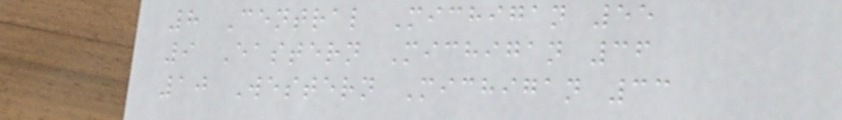8 Central Michigan 55
9 Eastern Michigan 36
10 Western Michigan 33
